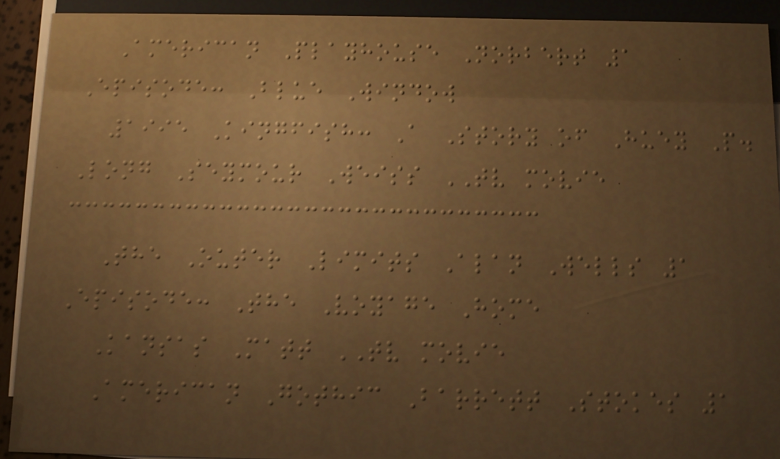American Playhouse Norbert 1
Episode: Blue Window
1995 Kingfish: A Story of Huey P.
Long Seymour Weiss TV movie
The Outer Limits Alan Wells 1
Episode: The Voyage Home
Kansas Matt TV movie
American Gothic Barrett Stokes 1
